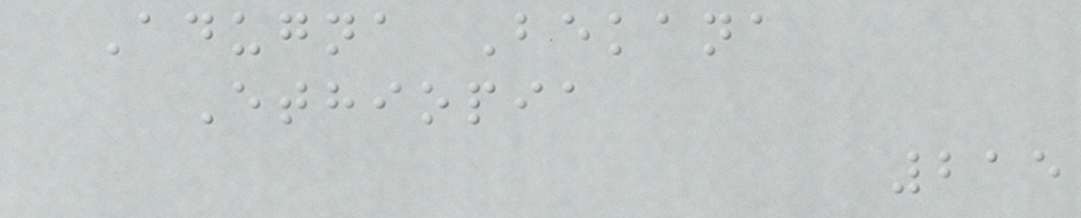Adugna Bekana
Ethiopia
215
